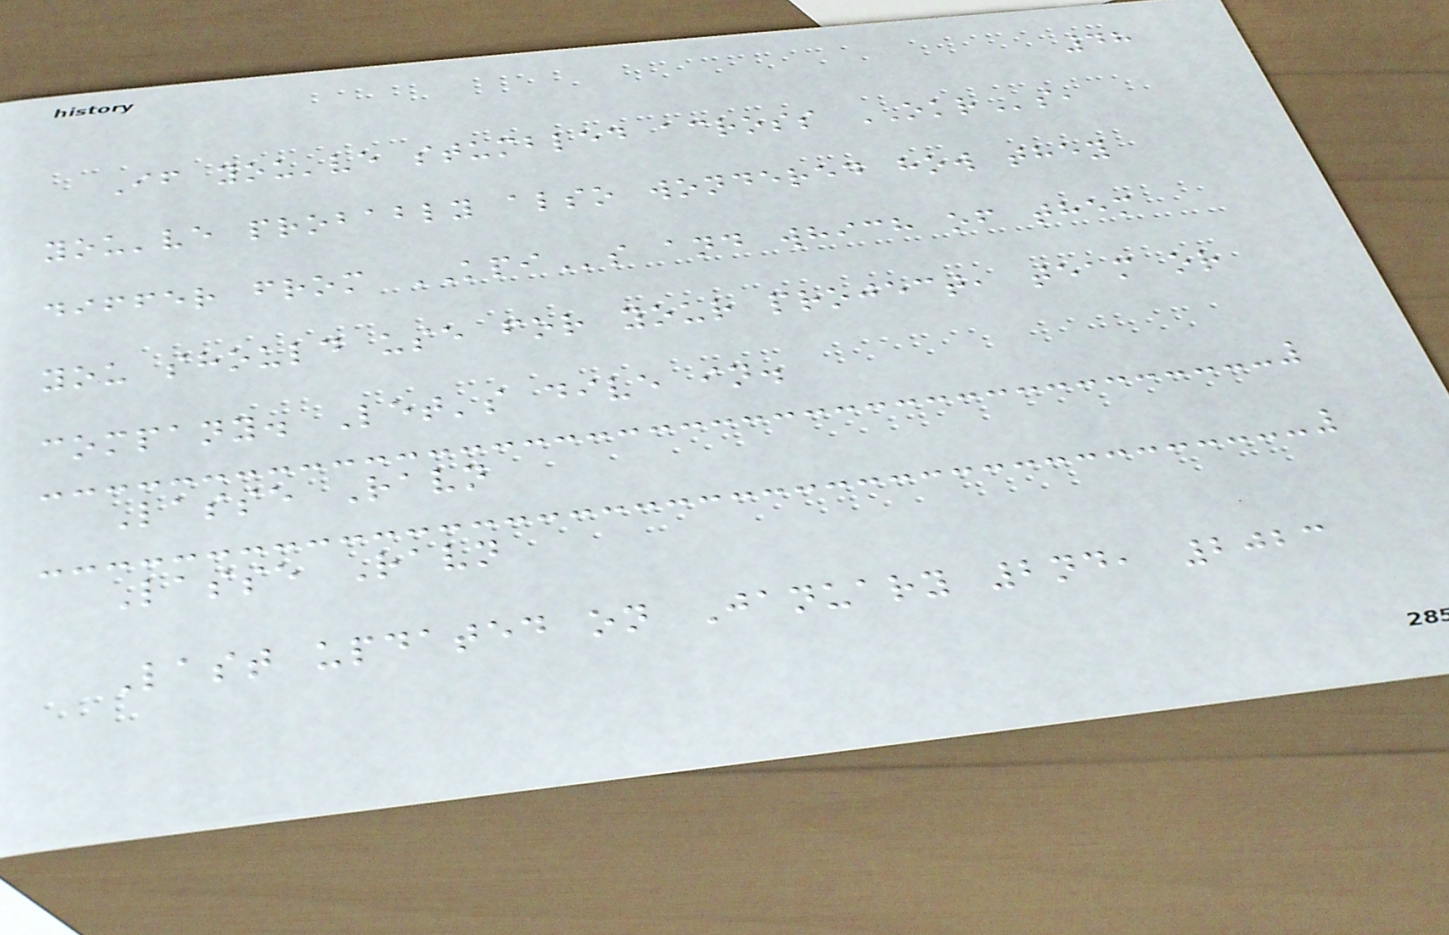48
If you've stumbled across OKRs,
you've probably also wondered how they
differ from KPIs and which of them
you should use for your project, team or
company. Let's dive in.
Lasse Ravn
Lasse Ravn
Last updated on January 2nd, 2023
